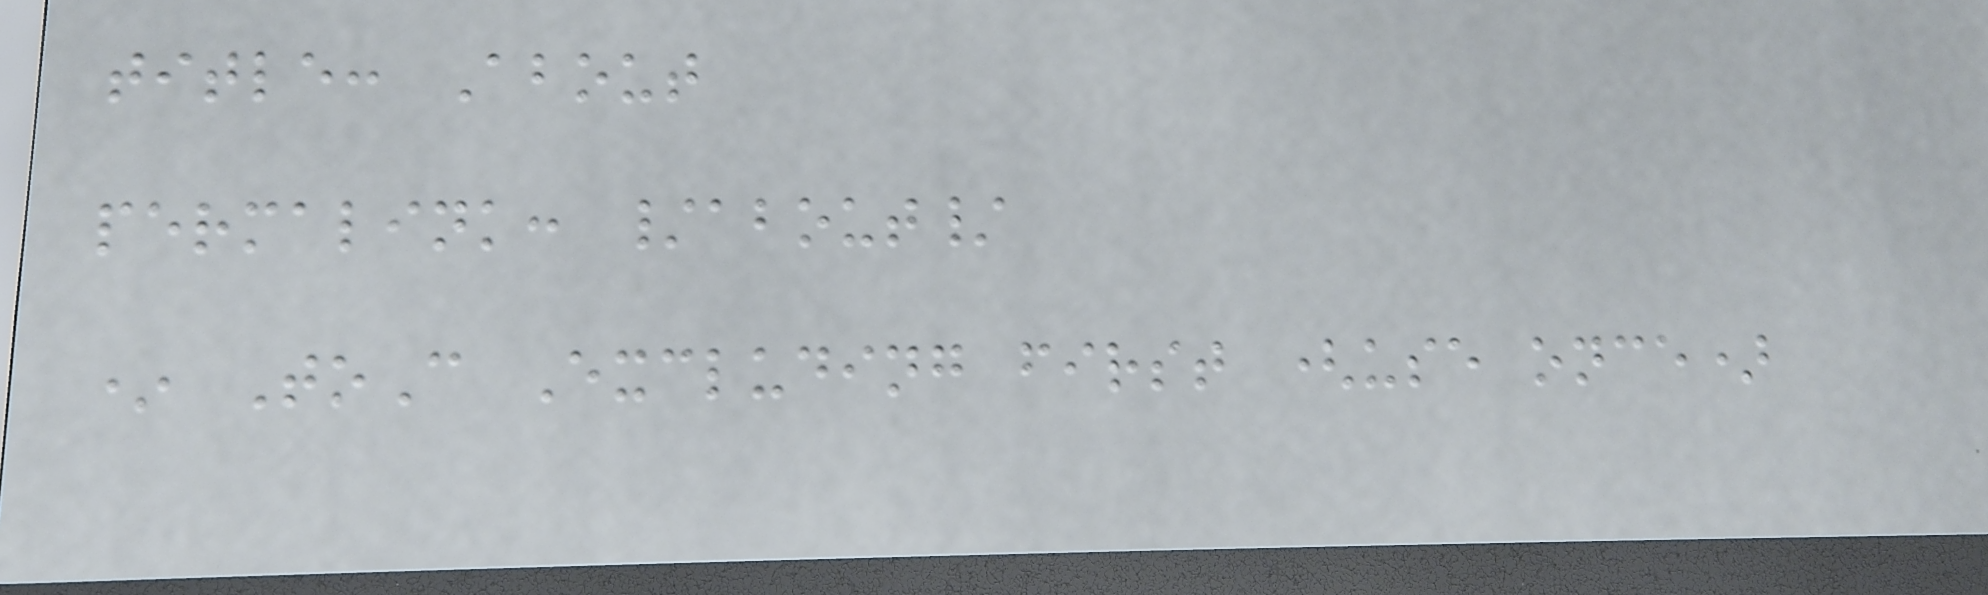title: About
permalink: /about/
* ToC Excluding first (use once)
